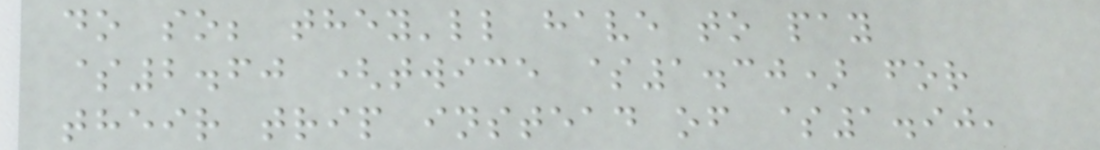do so; they'll have to pay
$2.60 (twice $1.30) for
their trip instead of $1.90,
